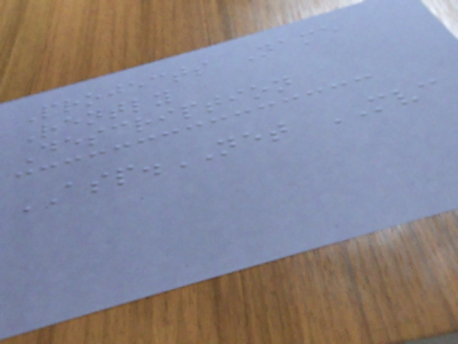Projects Name
Rently
Description
ASP.NET MVC
